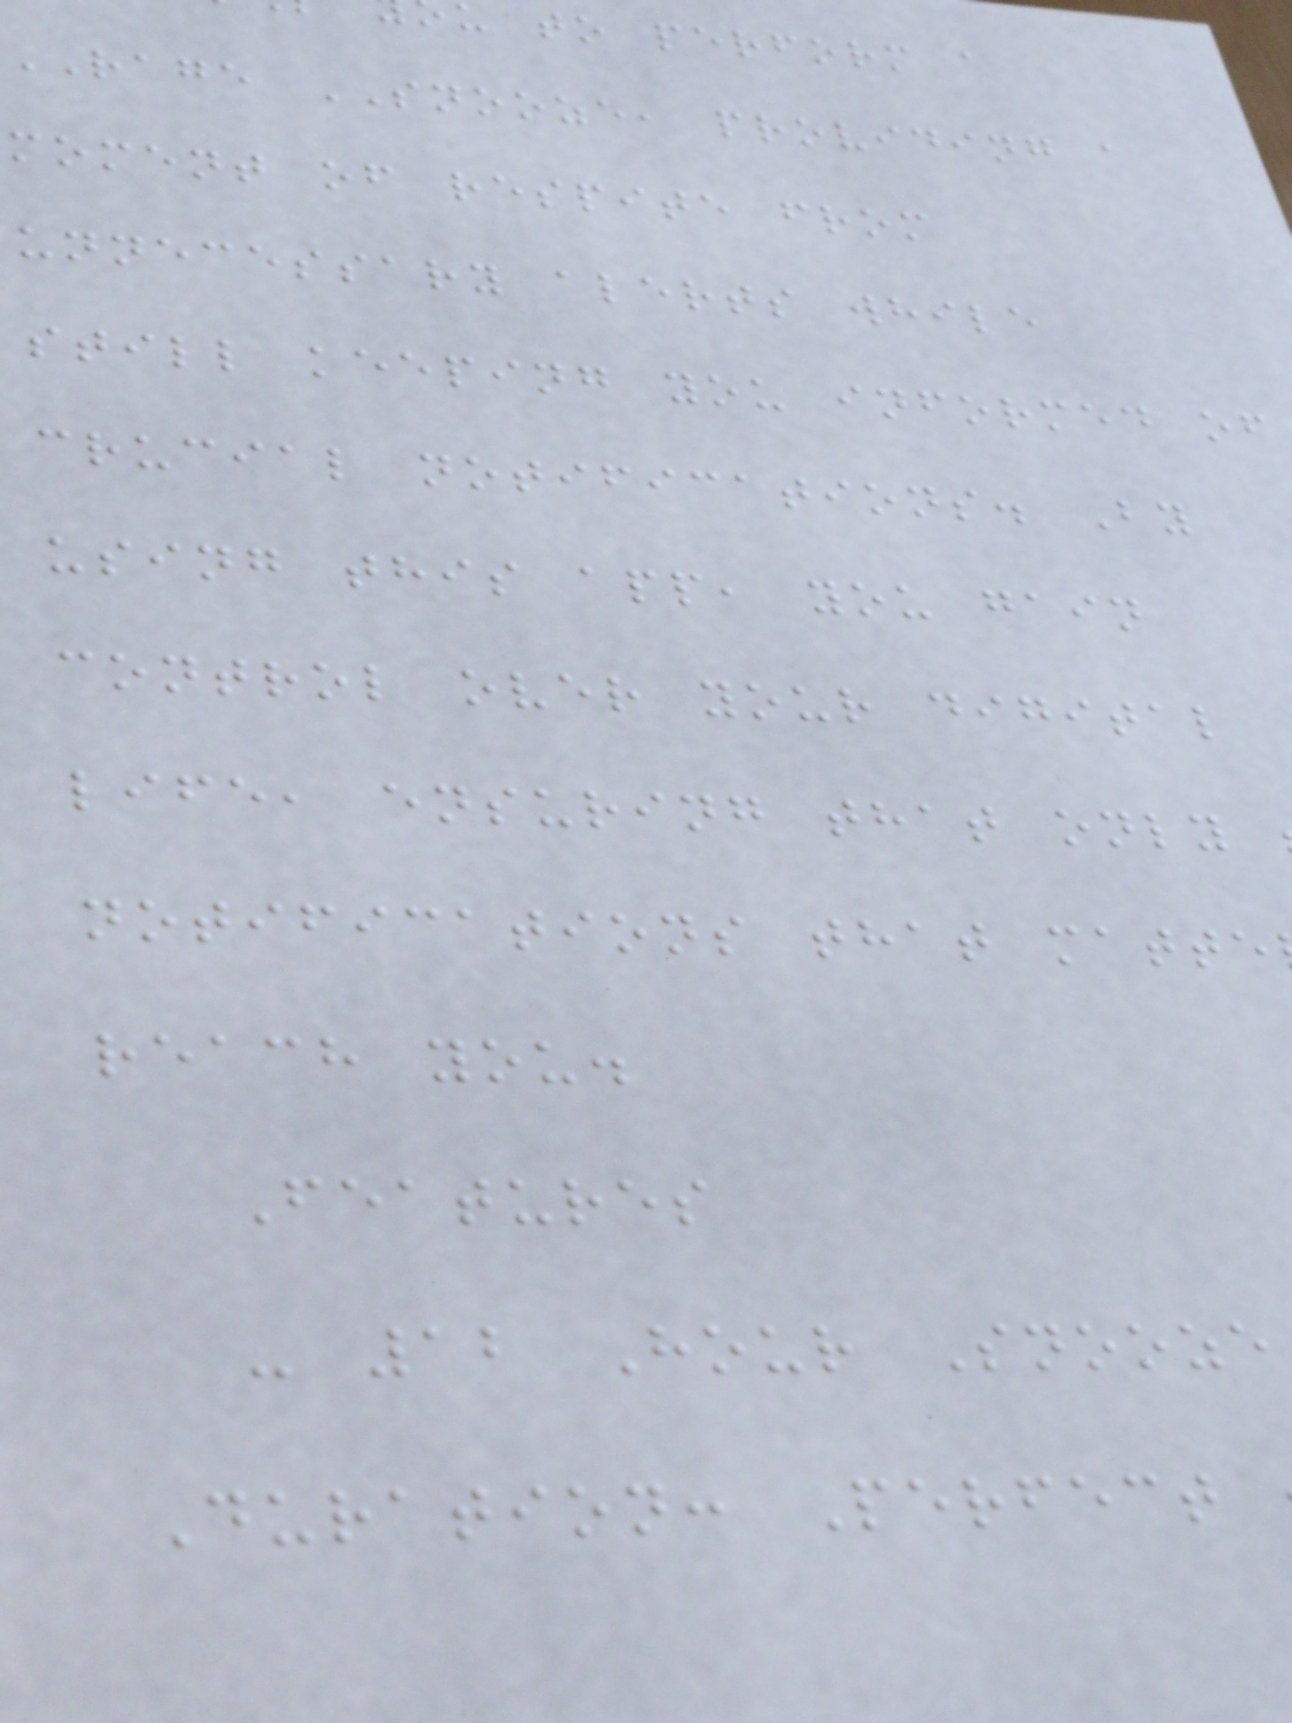u to perform a
RAGE SNOOZE, providing a
moment of respite from
unnecessary alerts while
still keeping you informed of
crucial notifications. By
using this app, you gain
control over your digital
life, ensuring that only
notifications that matte
reach you.
Features
- 12 Hour Snooze
Duration: Perfect
